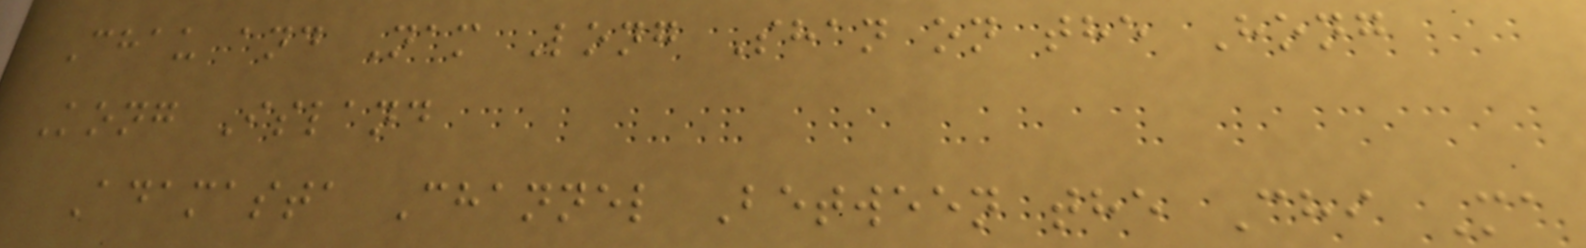Chau and Nam Long Shan on the Hong
Kong Island
Adamasta Channel Between the Chi Ma
